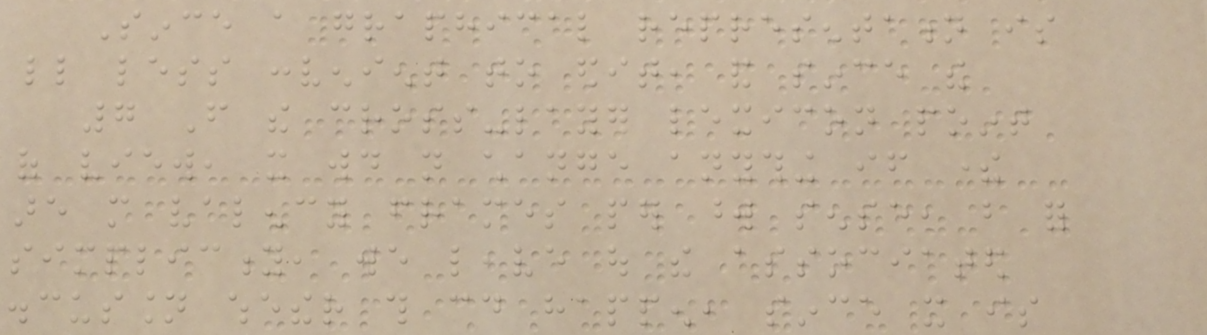Since a graphical representation is
little less convenient to edit, and since the
7 From the cross-layer lexicon point
of view, it would not change anything if there
are more valency frames per word sense, but for
simplicity, we leave out the associated
discussion whether this could happen, since it is
